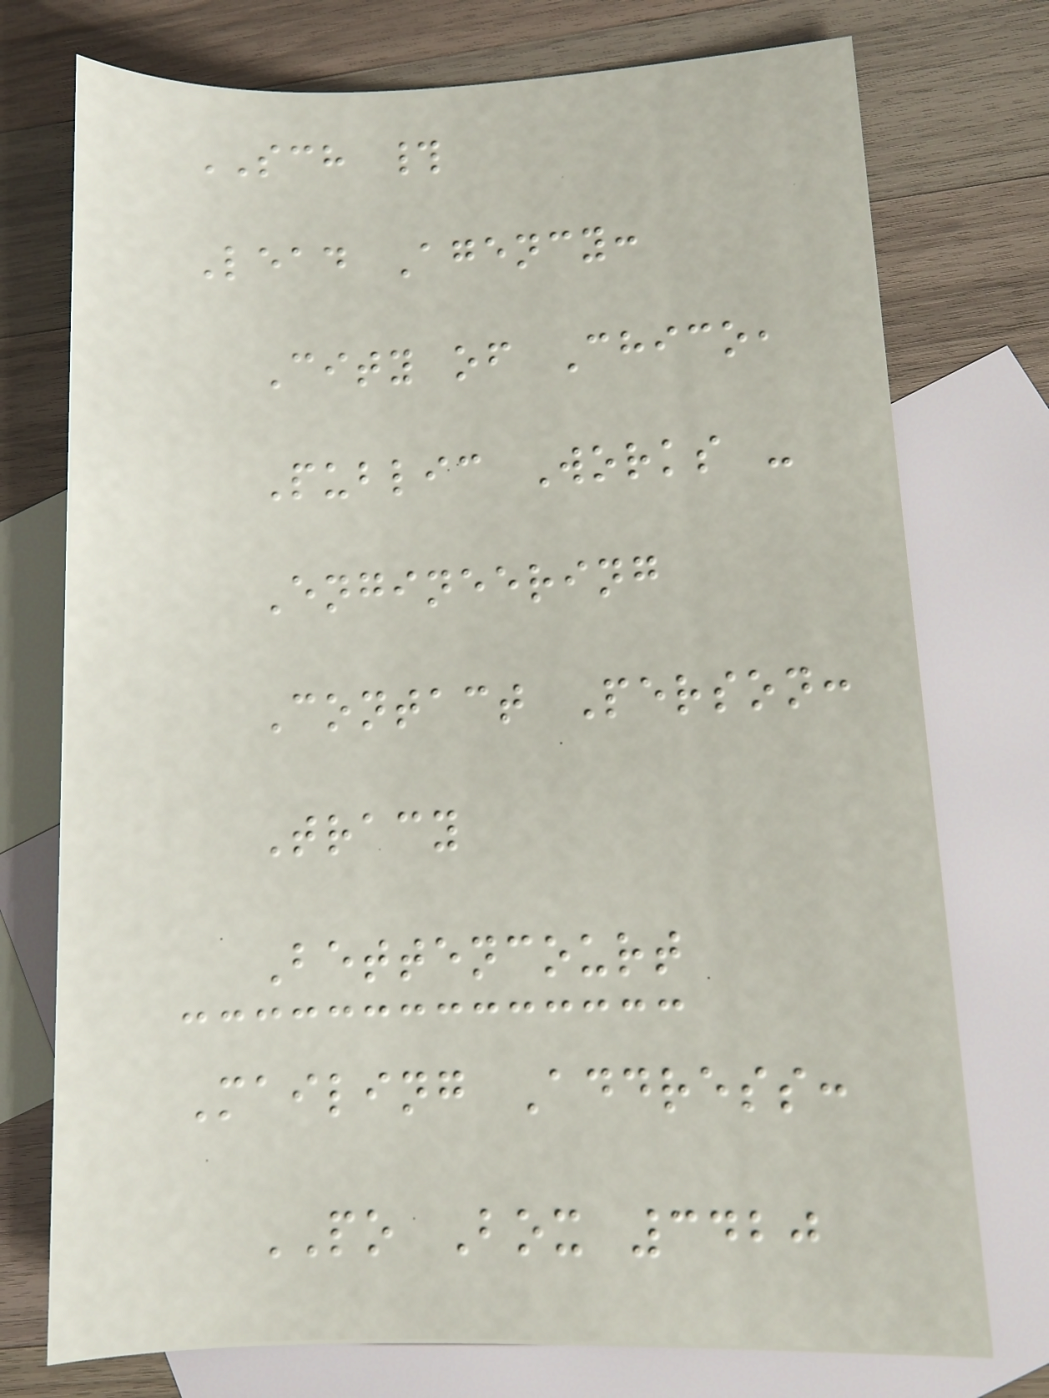SCH #
Lead Agency:
City of Chico,
Public Works -
Engineering
Contact Person:
Tracy
Bettencourt
Mailing Address:
PO Box 3420
